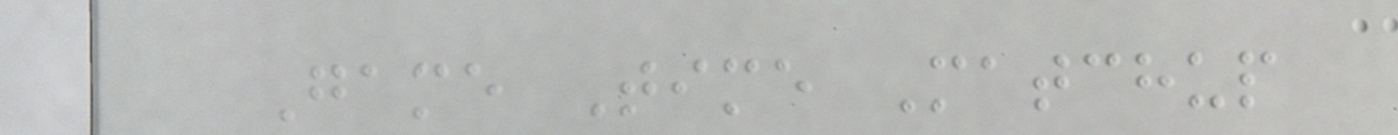Game Time Matchup
